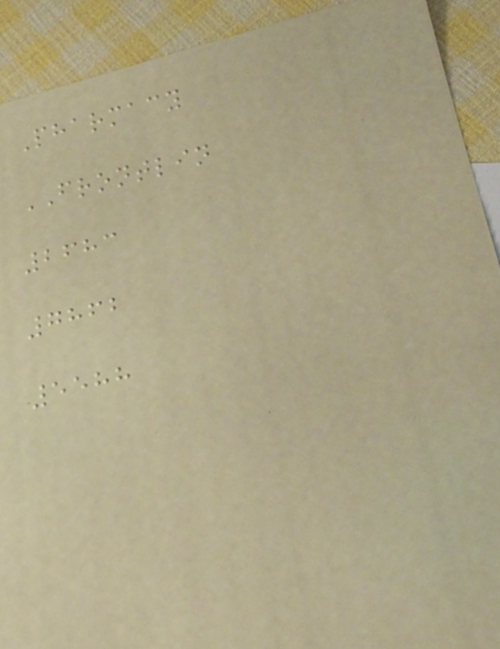Pharmacy
FRONTLIN
2683
7862
5588
